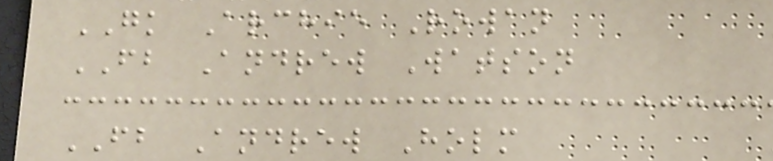GK Archie Rowan
FB Andrew Watson
FB Andrew Holm
